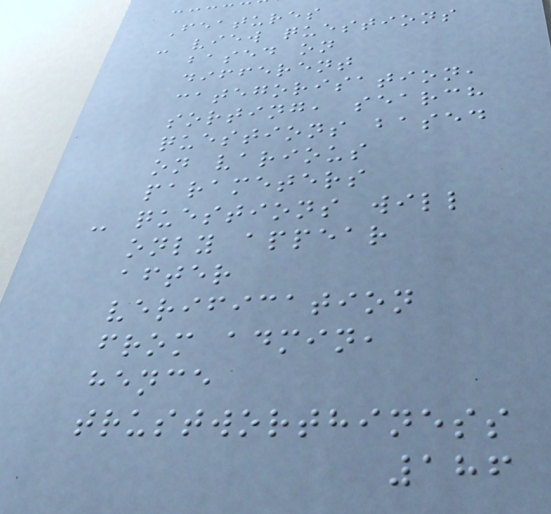Features
- view questions
based on
different
categorisation,
sorting, search
questions based
on various
parameters
- questions will
only appear
after
verification
from admin,
hence
trustworthiness
186
